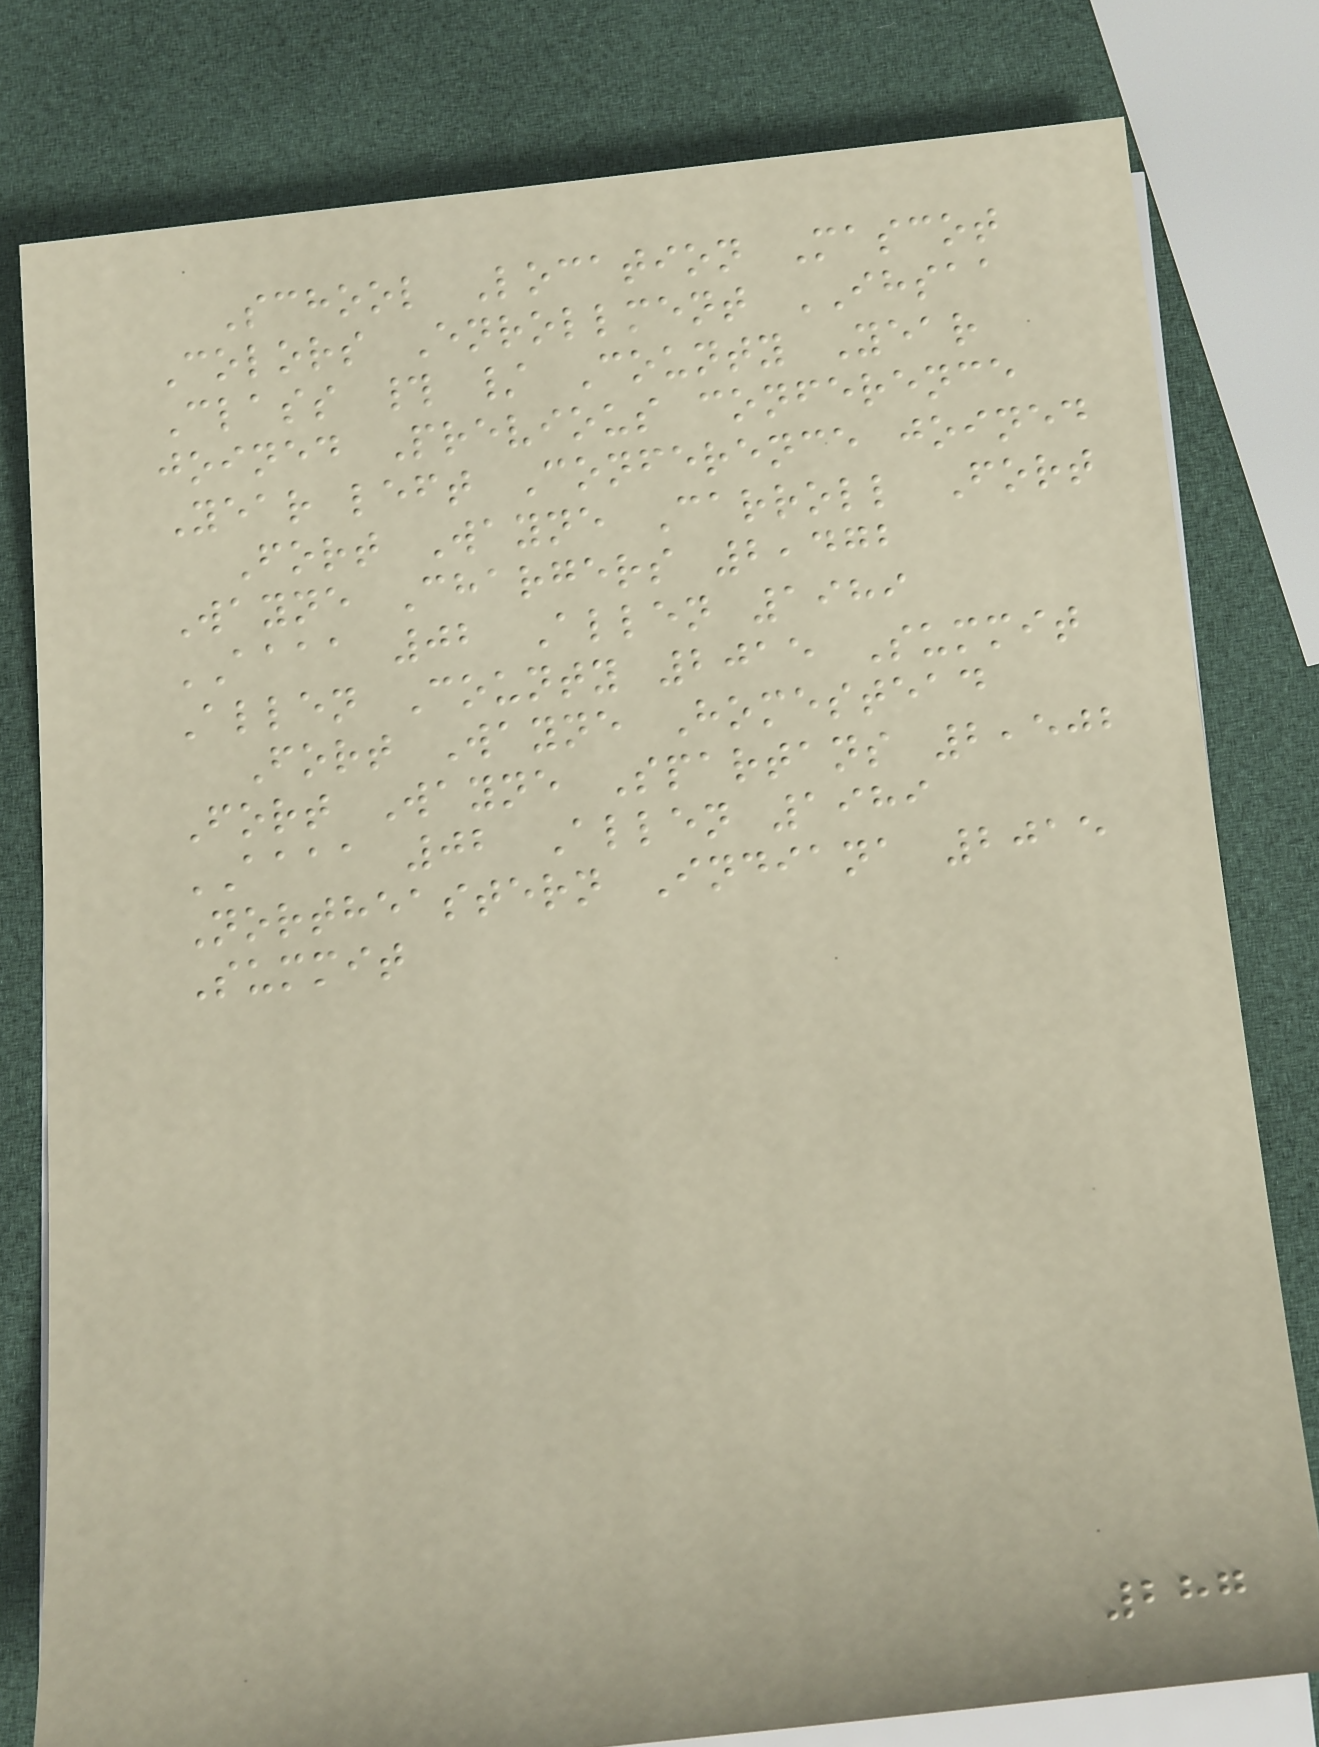School Location Mascot
Colors Enrollment IHSAA
Class # / County Year
joined Previous conference
Year left Conference joined
Fort Wayne Carroll Fort
Wayne Chargers 2,472
AAAA 02 Allen 1989
Allen County 2015 Summit
Fort Wayne Homestead
Fort Wayne Spartans 2,502
AAAA 02 Allen 1989
Northeastern Indiana 2015
Summit
287
